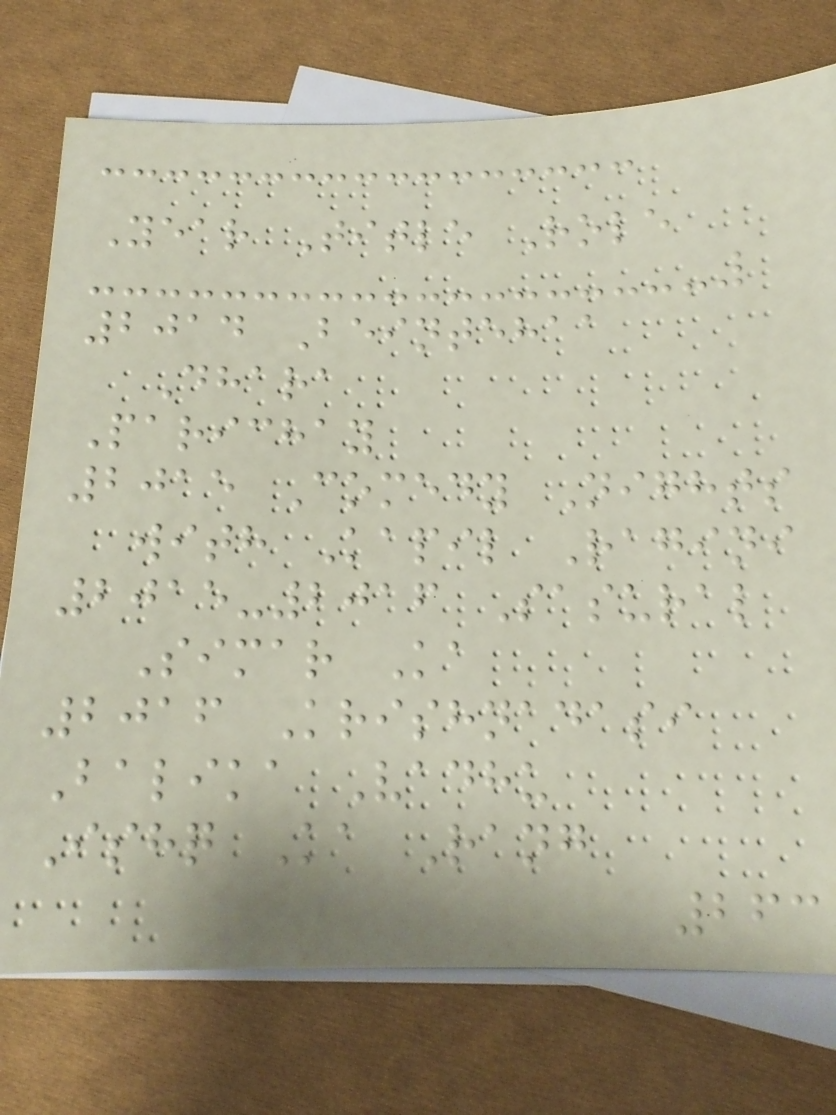Year Title Role
2014 Beintehaa
Dhara
Parichay
2015 Comedy Nights
with Kapil Ragini
2015-2016 Sasural
Simar Ka
2016 Krishnadasi
Balika Vadhu
Ishq Ka Rang
263
